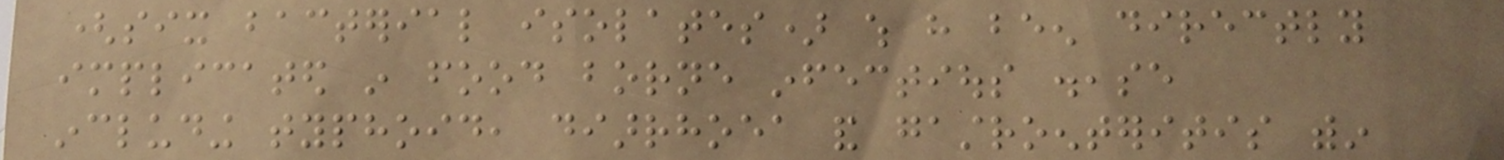(six bacterial isolates) which have been directly
implicated in food borne infectious disease
including typhoid, diarrhoea and gastroenteritis within
